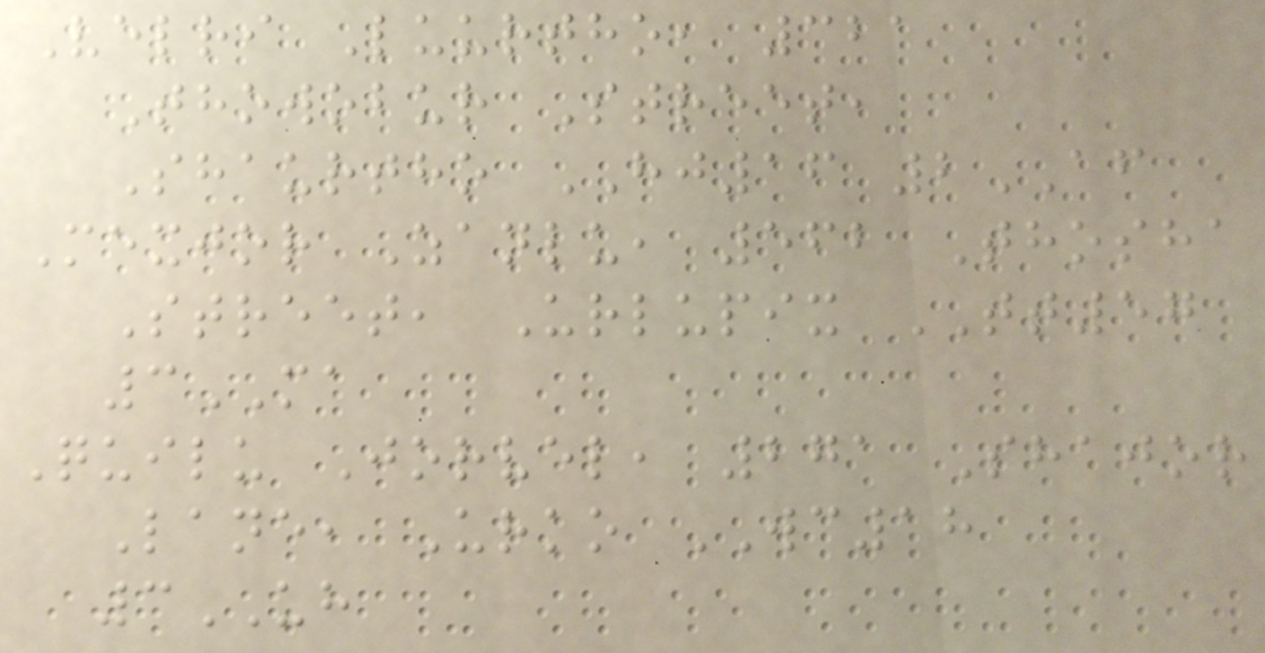Velri Luurtho, 321
Thowobur Street,
Shaurtho HJ16 2AF
Mexjor Zanlu, 562 Thosha
Street, Urlupix TT57
3MA
Quilu Jorvel, 271 Shajor
Lane, Urko WC18
3UH
